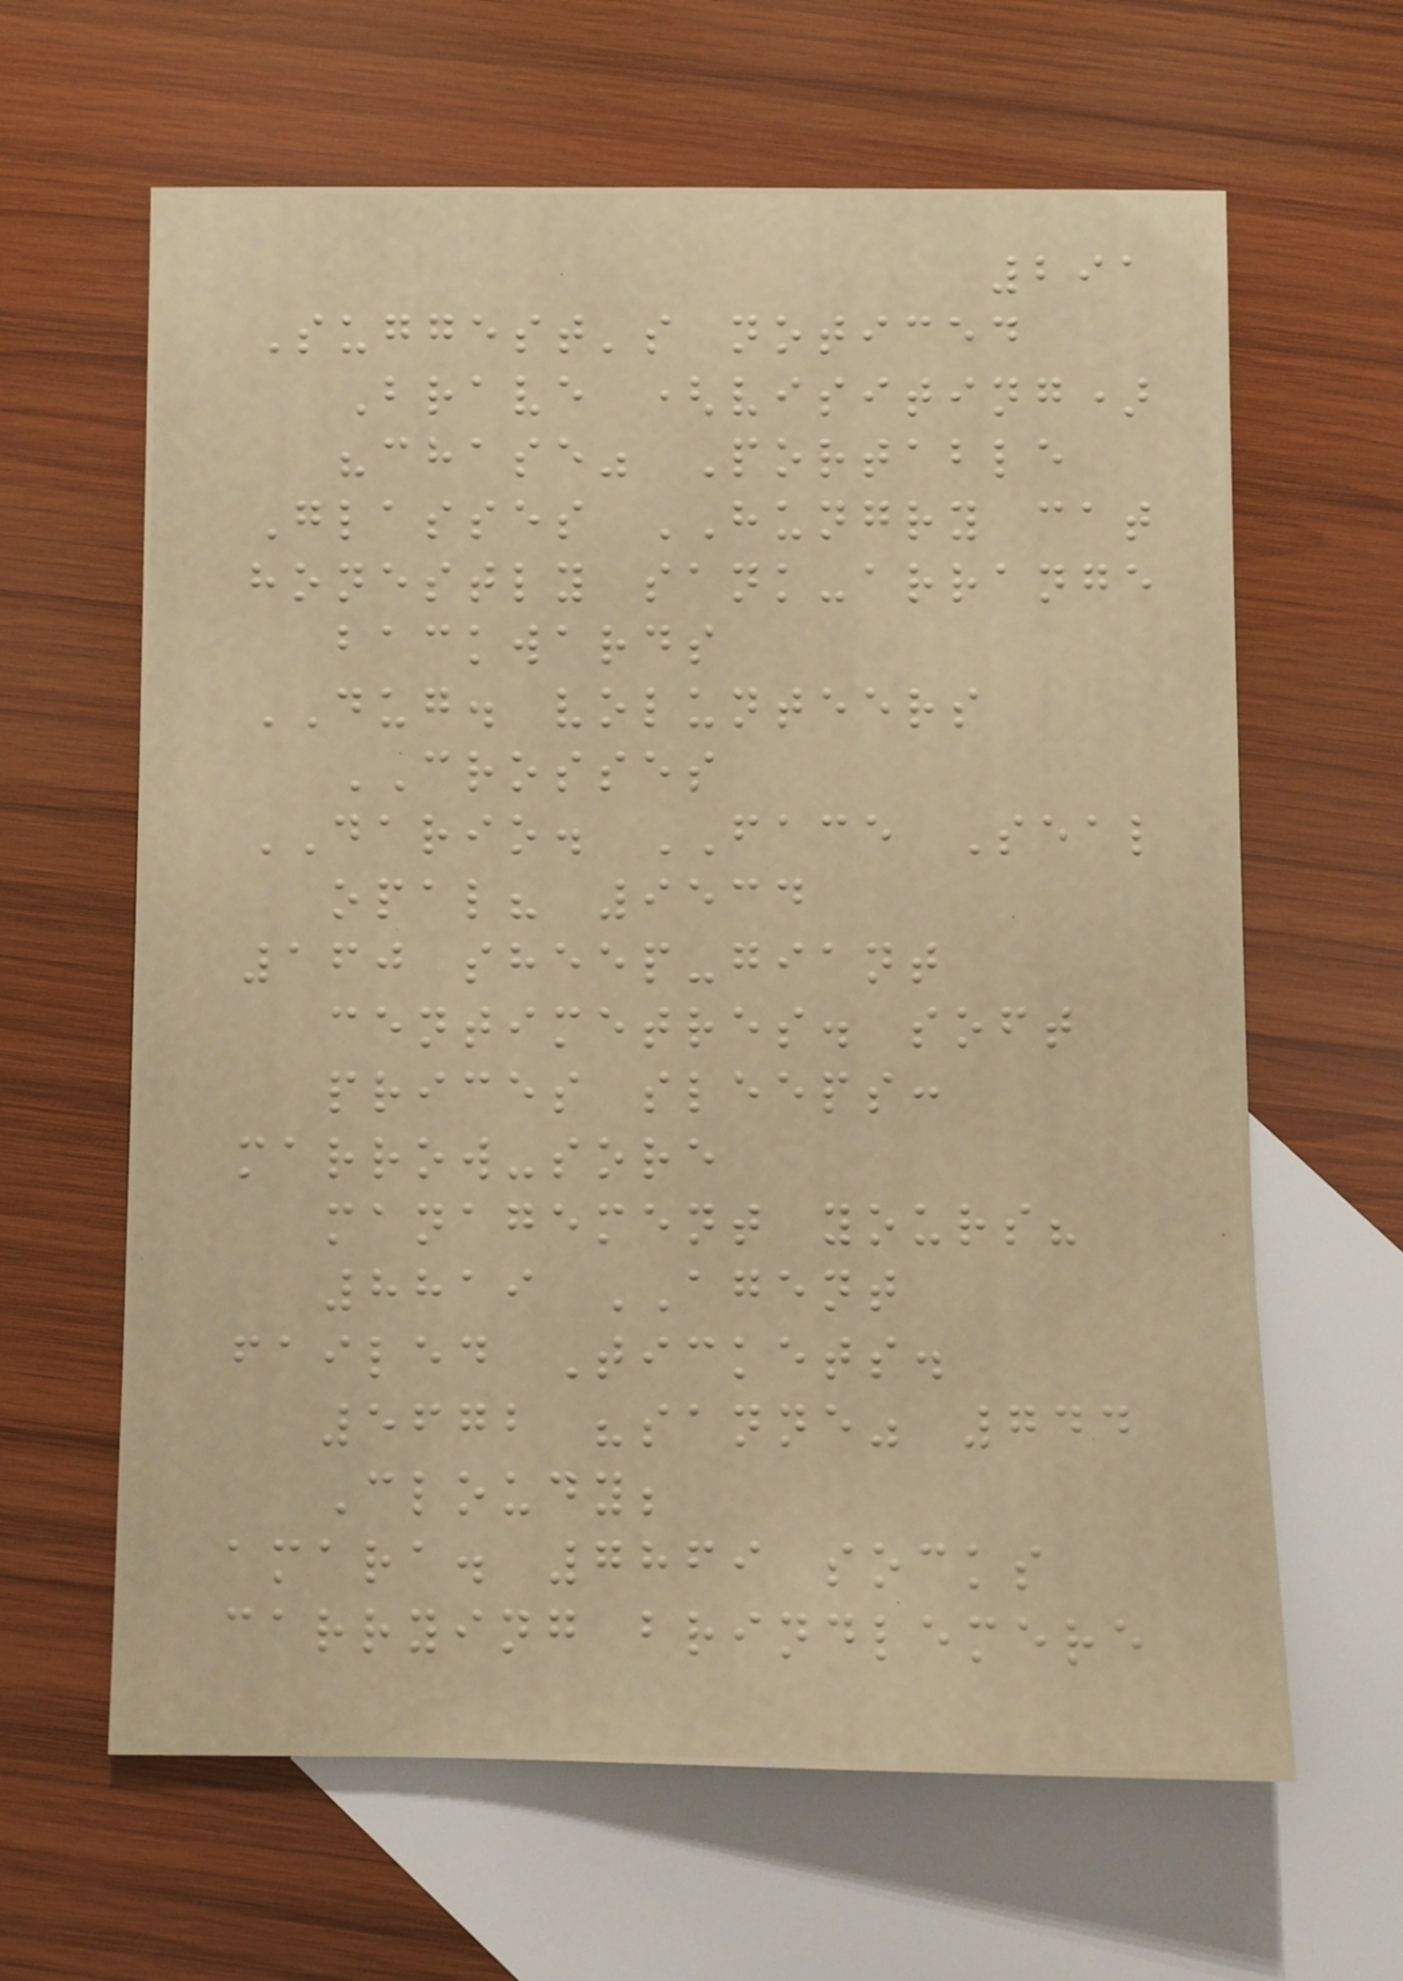291
Suggest's noticed
Brave (visiting)
"chase" Portable
Glasses HUNGRY cat
honestly sank-arrange
backwards
DUG. volunteers
CROSSES
DARIO. FACE Seal
opal? 9534
160 sheep-giant
centimetres. soft
prices sleeps:
marrow-sore
management yours?
8819 AGENT
failed Tickets.
5672 "sanne" 744
Cloudy;
amara. 7869 socks
carrying brindlemere
